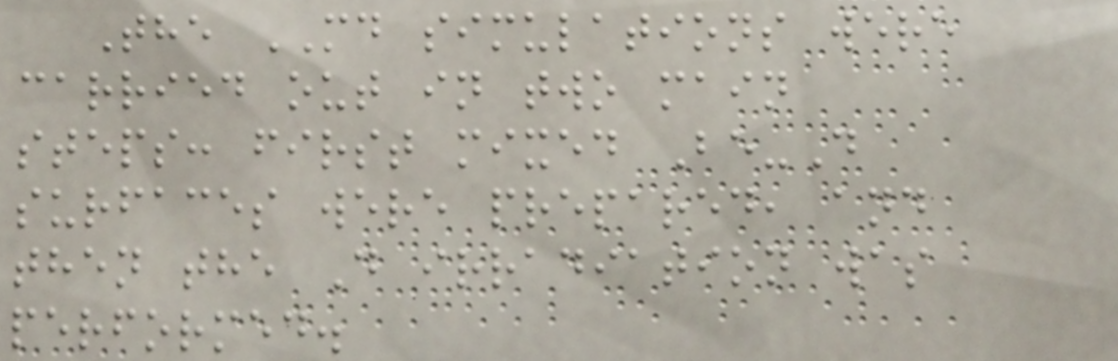The MD simulations were
carried out in two main
steps: first mixed Be-D
surfaces were prepared, and
then the D irradiation was
performed.
